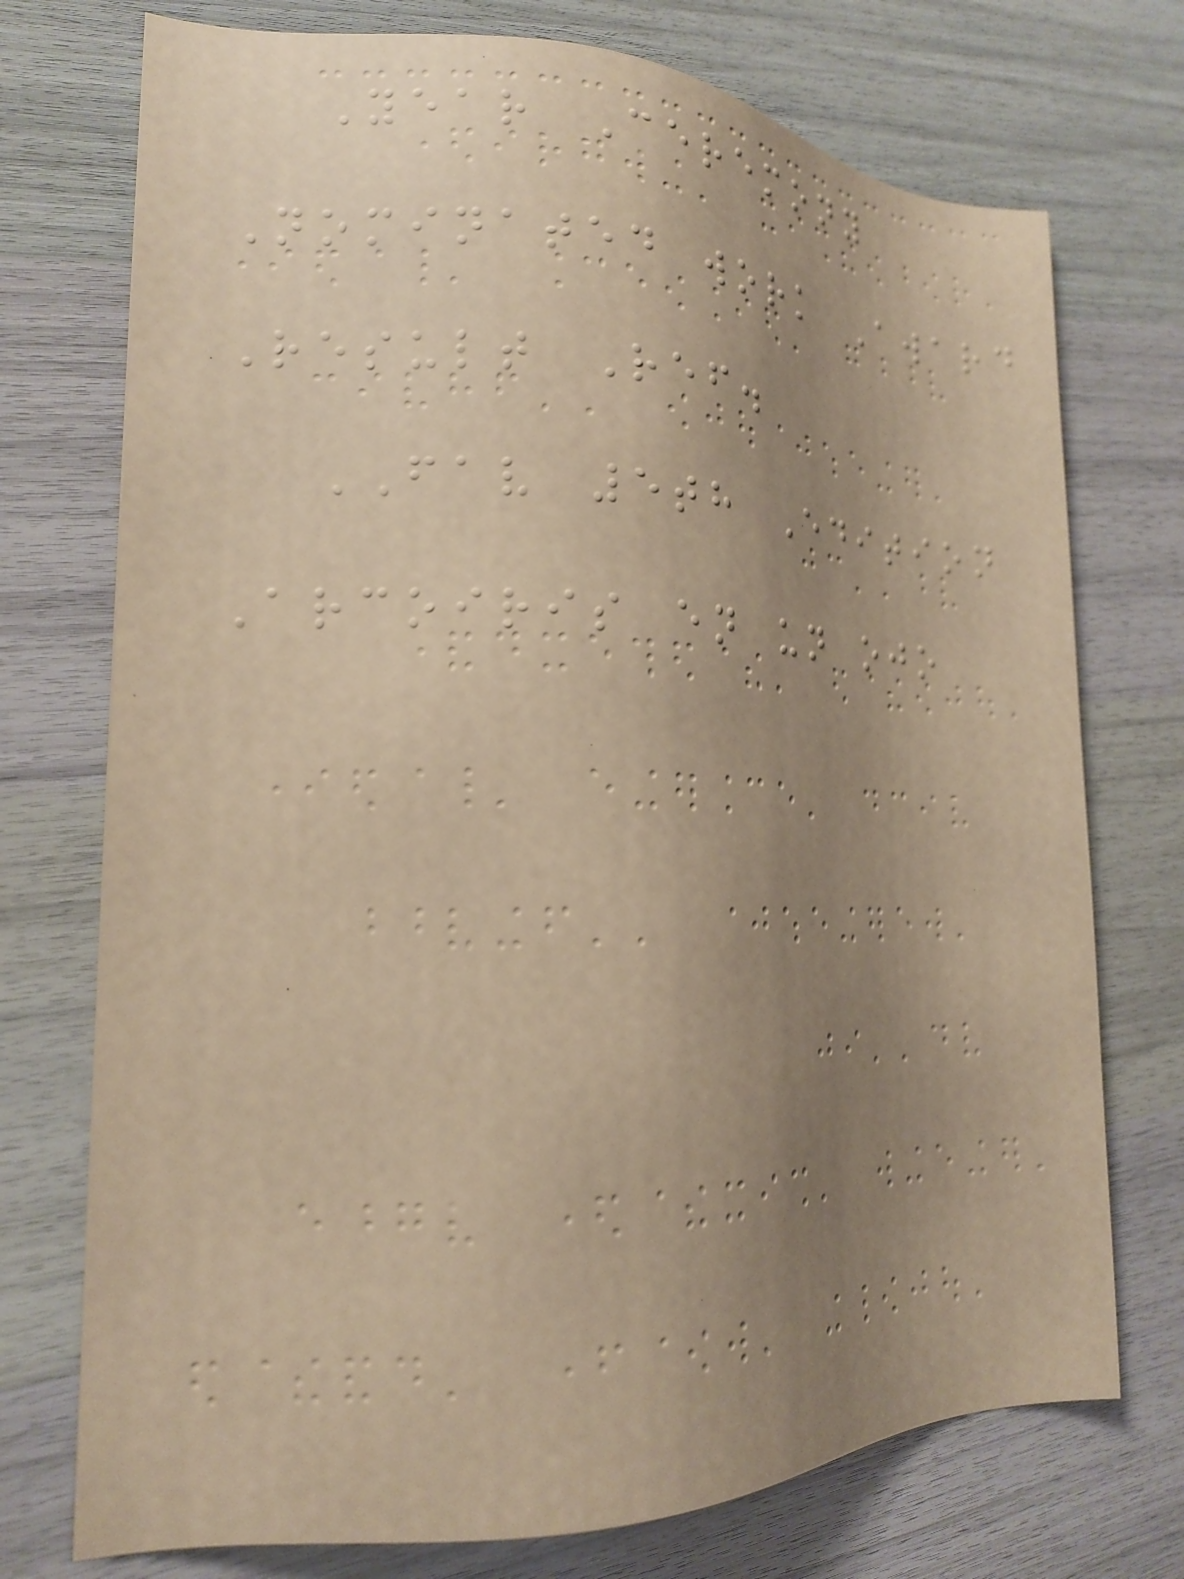Year Ceremony
Nominated work Award
Result Ref.
FAV 5th Edition
Arcoiris en un ojo
